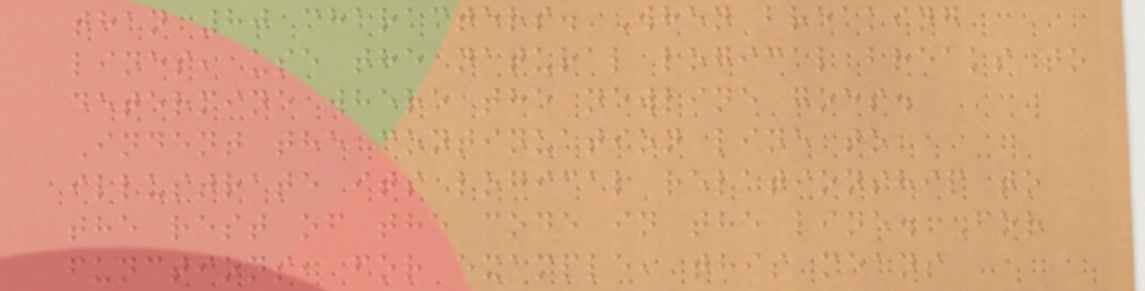than 80 characters. When breaking
lines, use the natural logical breaks to
determine where the newline goes.
Indent the continuation line to
illustrate its logical relationship to
the rest of the code in the line. For
functions, for example, this means
